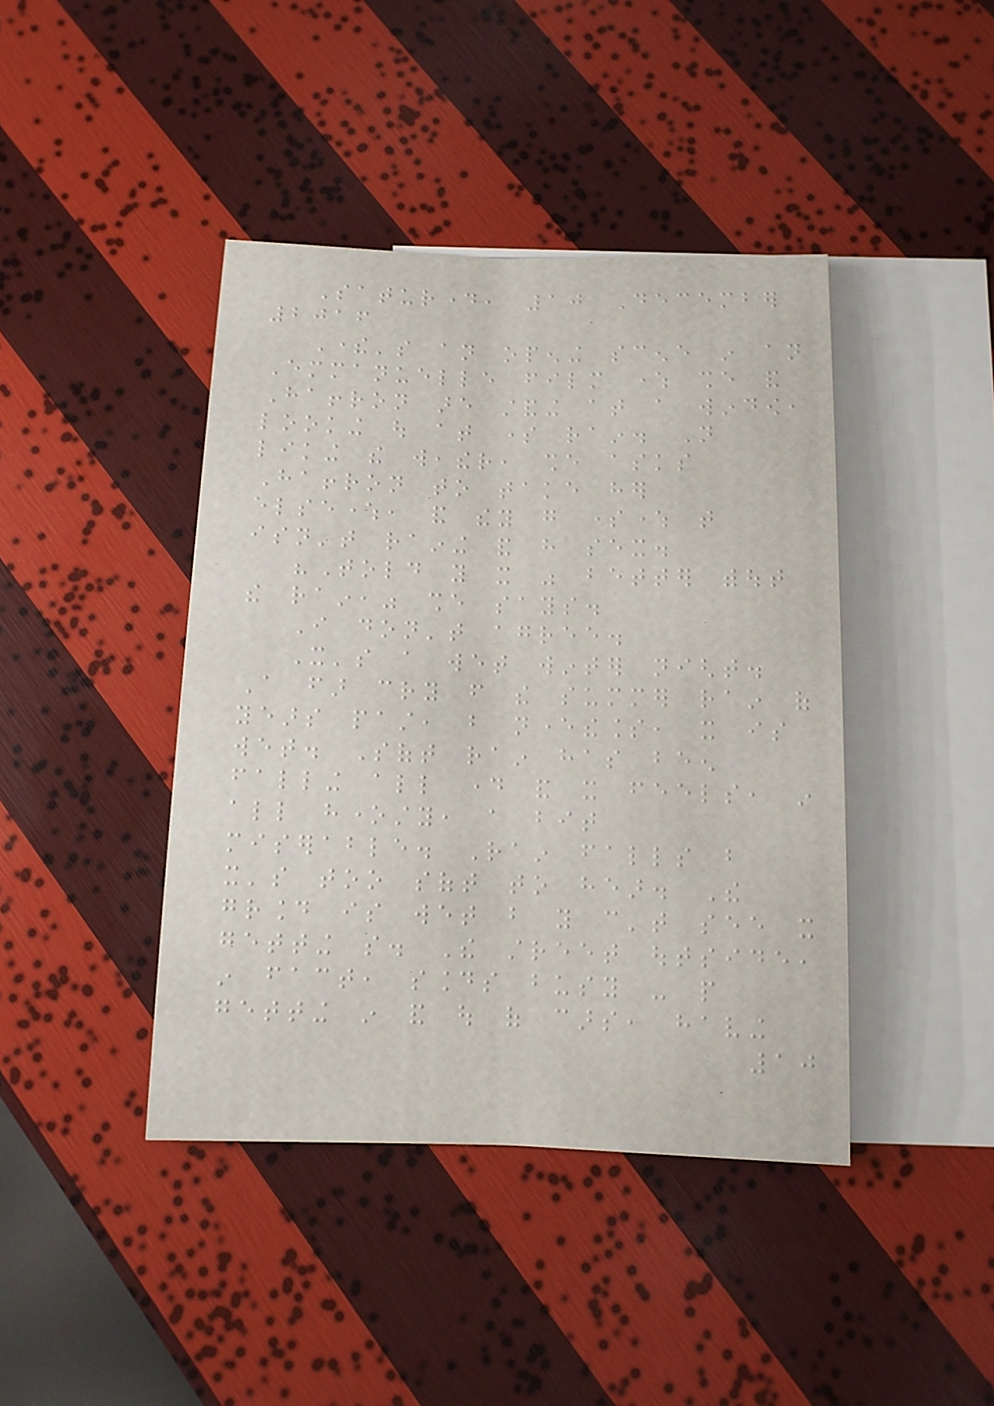Saturday, 10 December
2016
There's an opening scene in an
Emmanuelle film where she and
Haffron are standing at a window,
looking out at some rain. Not
liking the weather, she asks
Haffron to take her
elsewhere, and they go somewhere that
isn't raining and have sex.
"Told you it was better without
the rain," she says.
I don't agree.
It's a wet winter night.
A far cry from the summer rain of
years past, but nevertheless, it is
wet. Soft rain has been
falling all day and it feels, in
all honesty, a bit
miserable. Rain falls but
it's too soft to hear. The
ground is wet but you can't see it
getting so. The street outside,
in fact, sounds busy - people
getting in and out of cars, having
10
